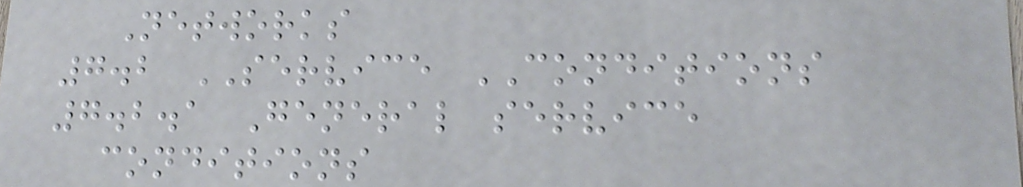Networks
7.2 SERVICE CONDITIONS
7.2.1 General service
conditions
